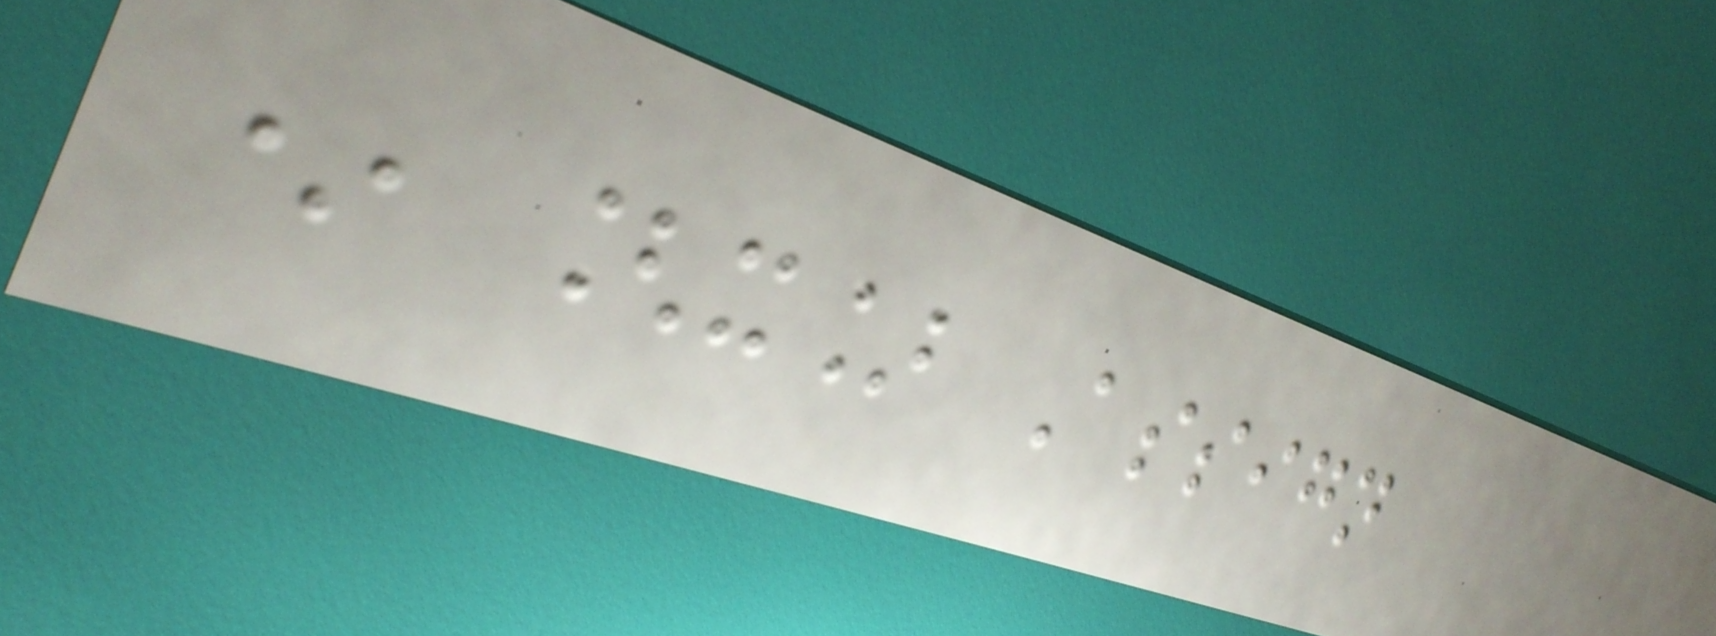* [x] Assign
